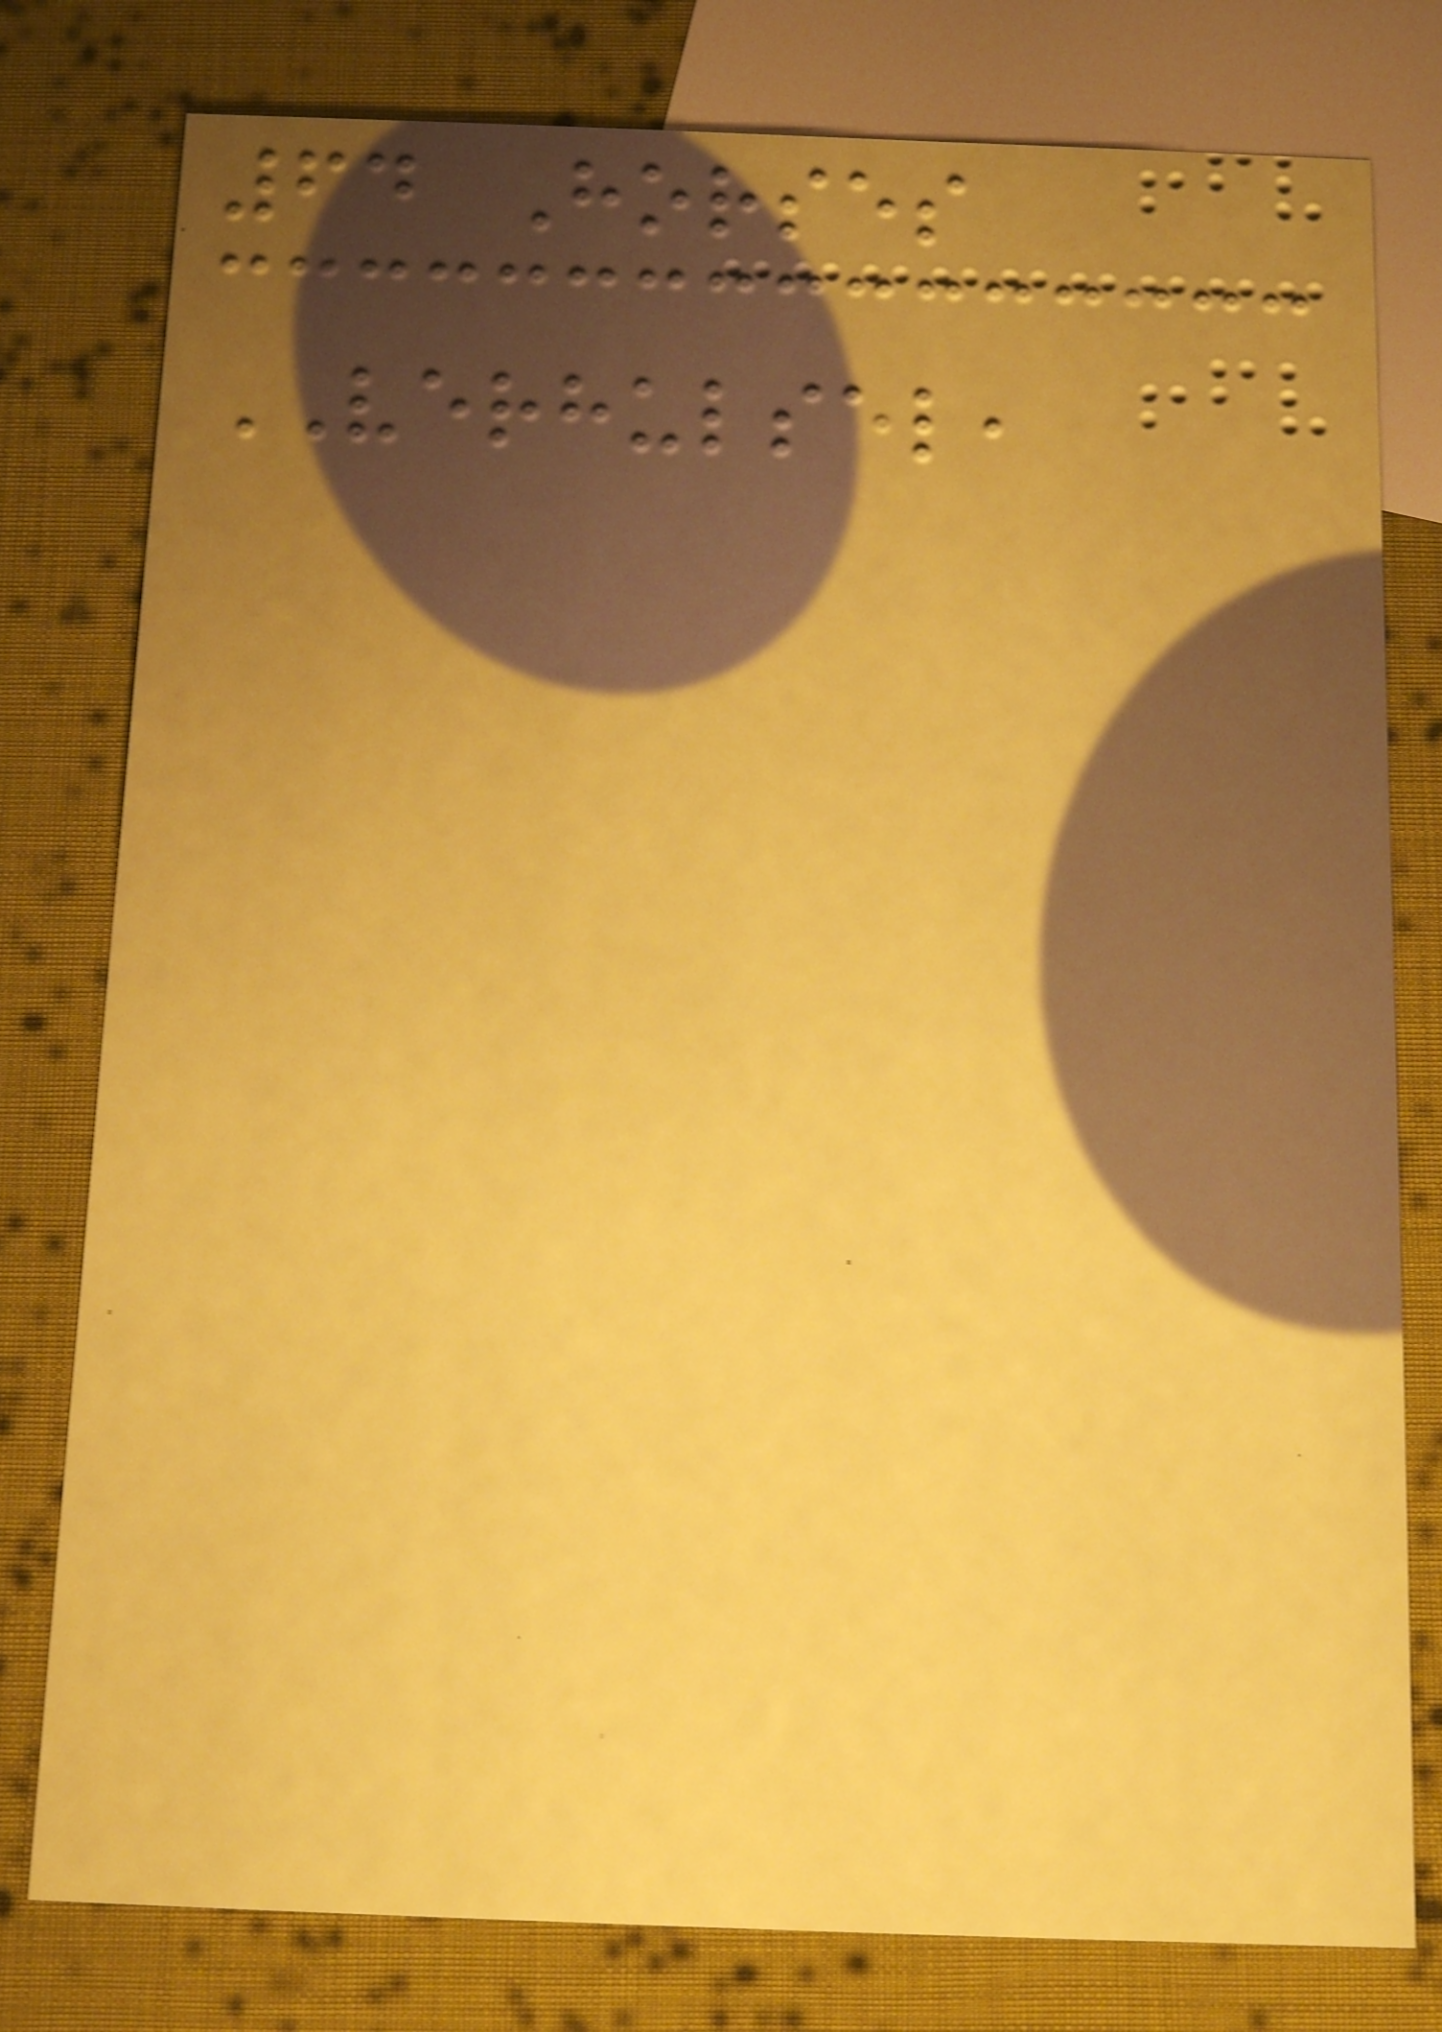64 Horses
VERHULSEL,
